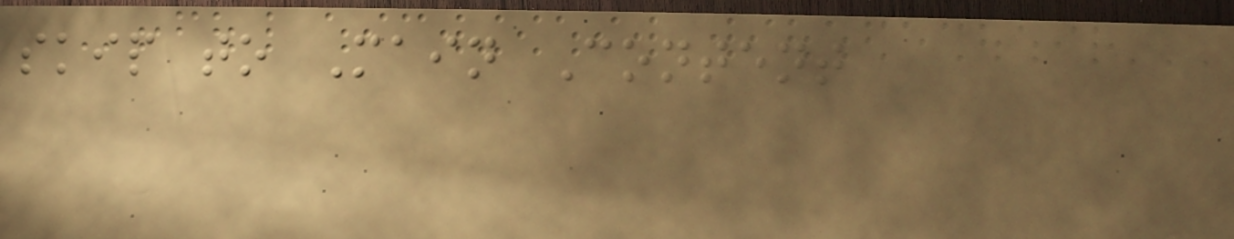skip to Main Content
